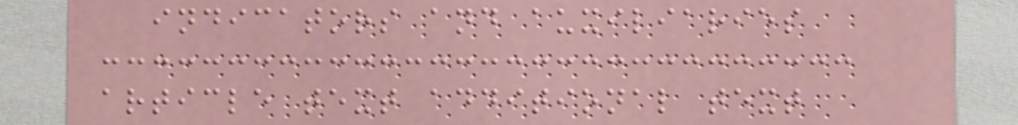indicators and auxiliaries
article text additional text
